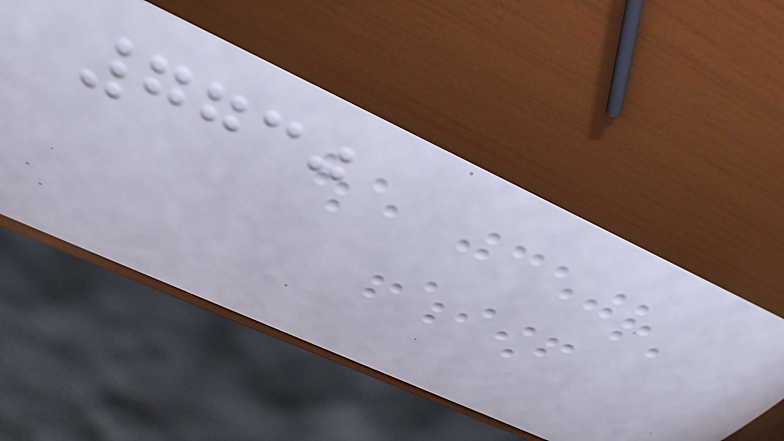7730
